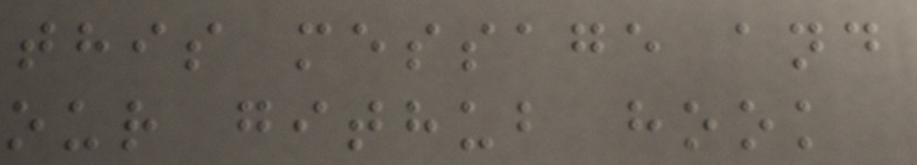this message and
our github hook
